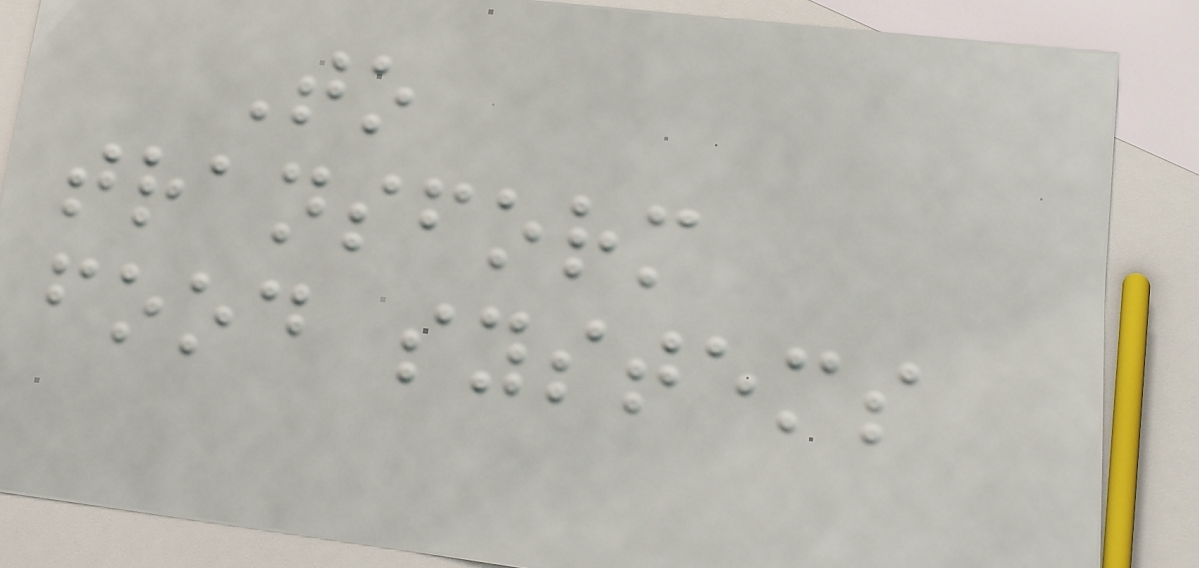To
transform
food systems
